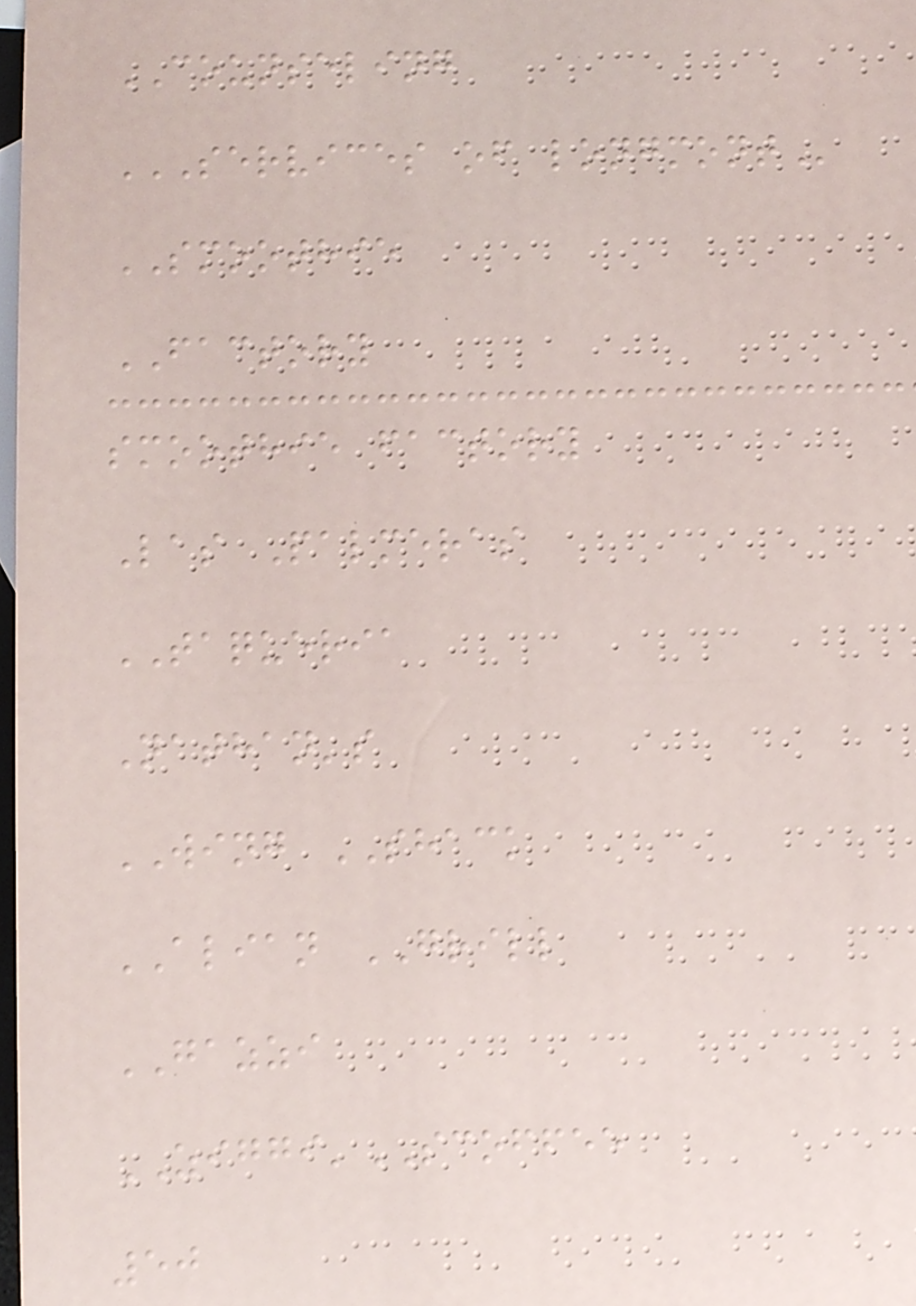COUNSELING
SERVICES OF LONGMONT
SMOOTHIE
FACTORY
smoothie factory
Las Palmeras
TAQUERIA
Nathan's
WING SHACK
ALIAN GRILL
GAZZI
ZIGGI'SCOFFEE
50
